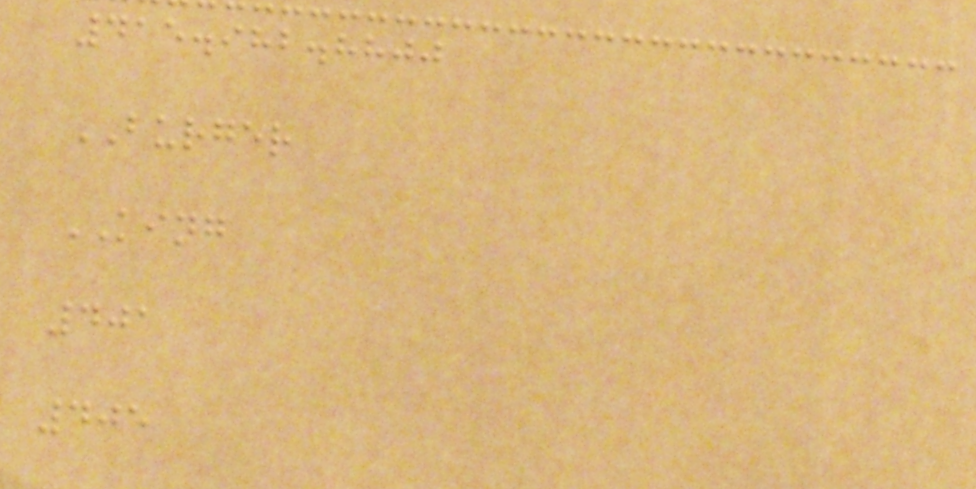415.982.8800
BURGER
KING
401
405
